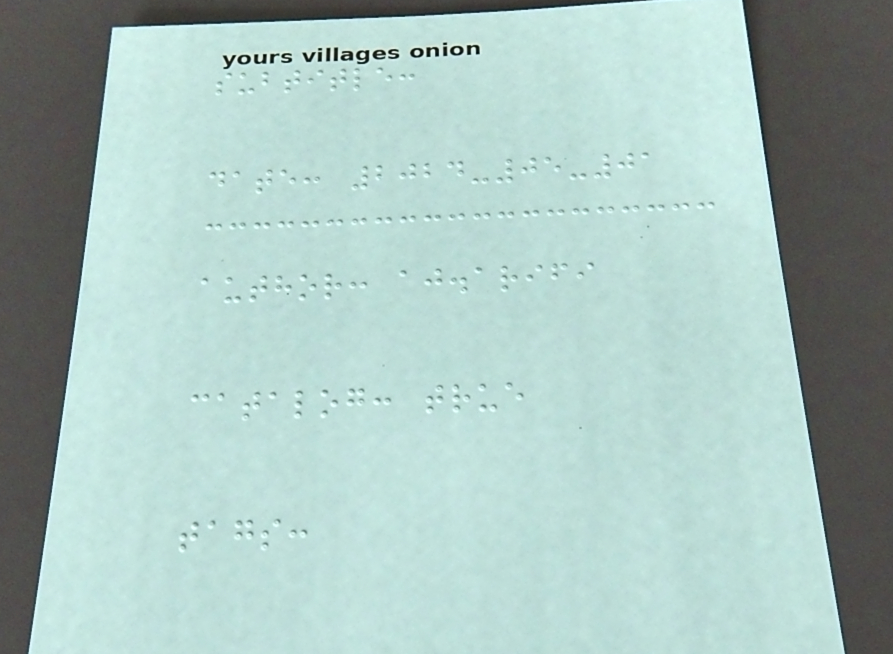subtitle:
date: 2024-05-01
author: aj.arifi
catalog: true
tags:
